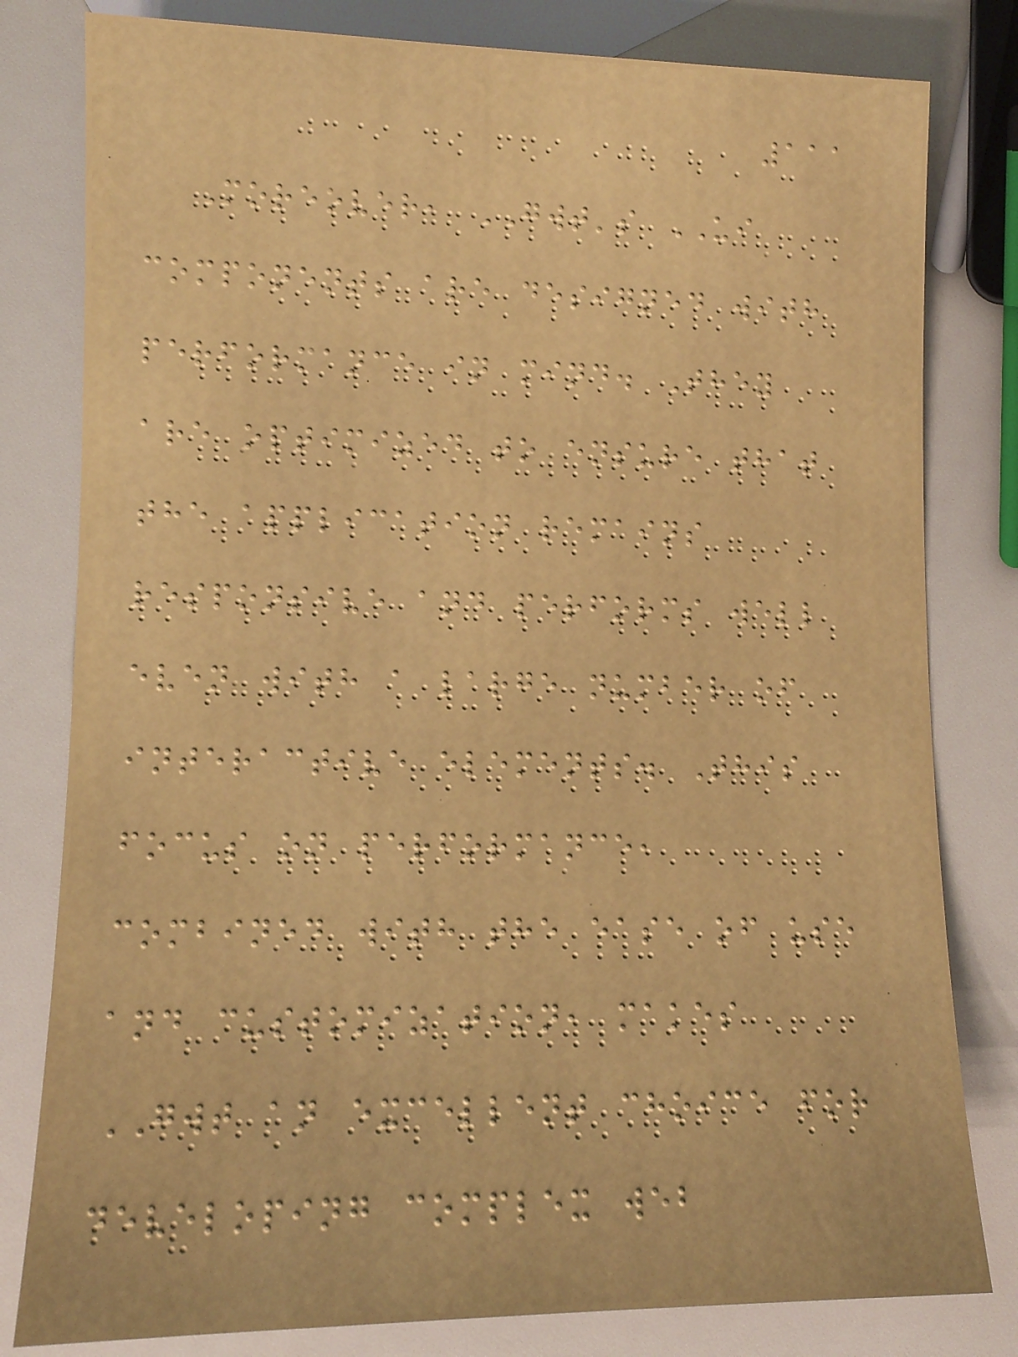111
Moreover, GWT's UI
components are designed with
performance in mind. They
are optimized to ensure that
the application remains
responsive and performs well
even with a large number of
interactive elements. This
focus on performance,
combined with the ease of use
and customization, makes
GWT an excellent choice for
developing complex web
